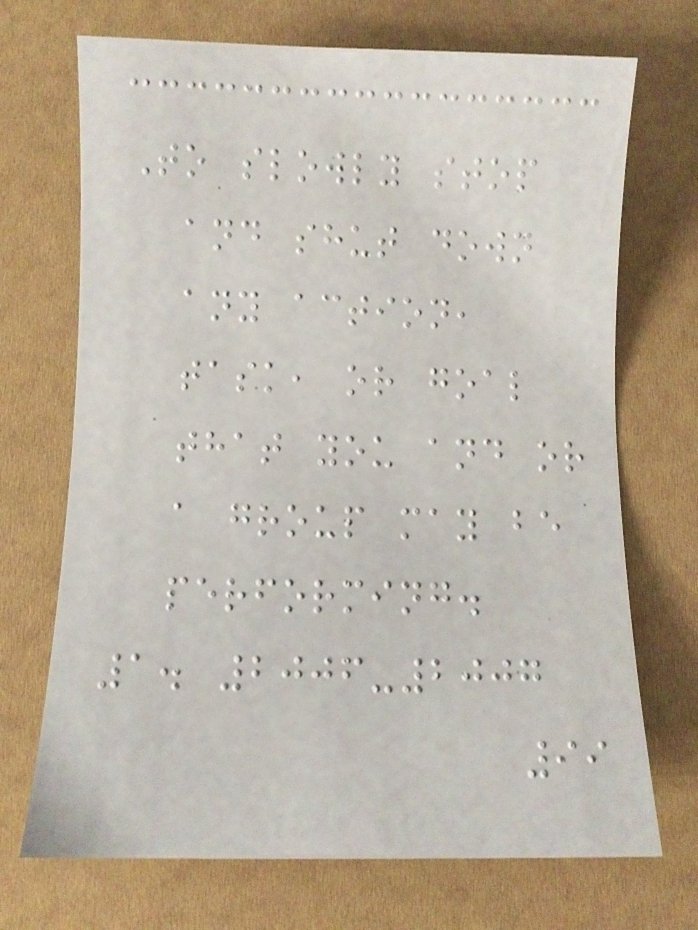To slowly stop
and shut down
any action,
task, or goal
that you and or
a group may be
performing.
1. 2006-2007
99
